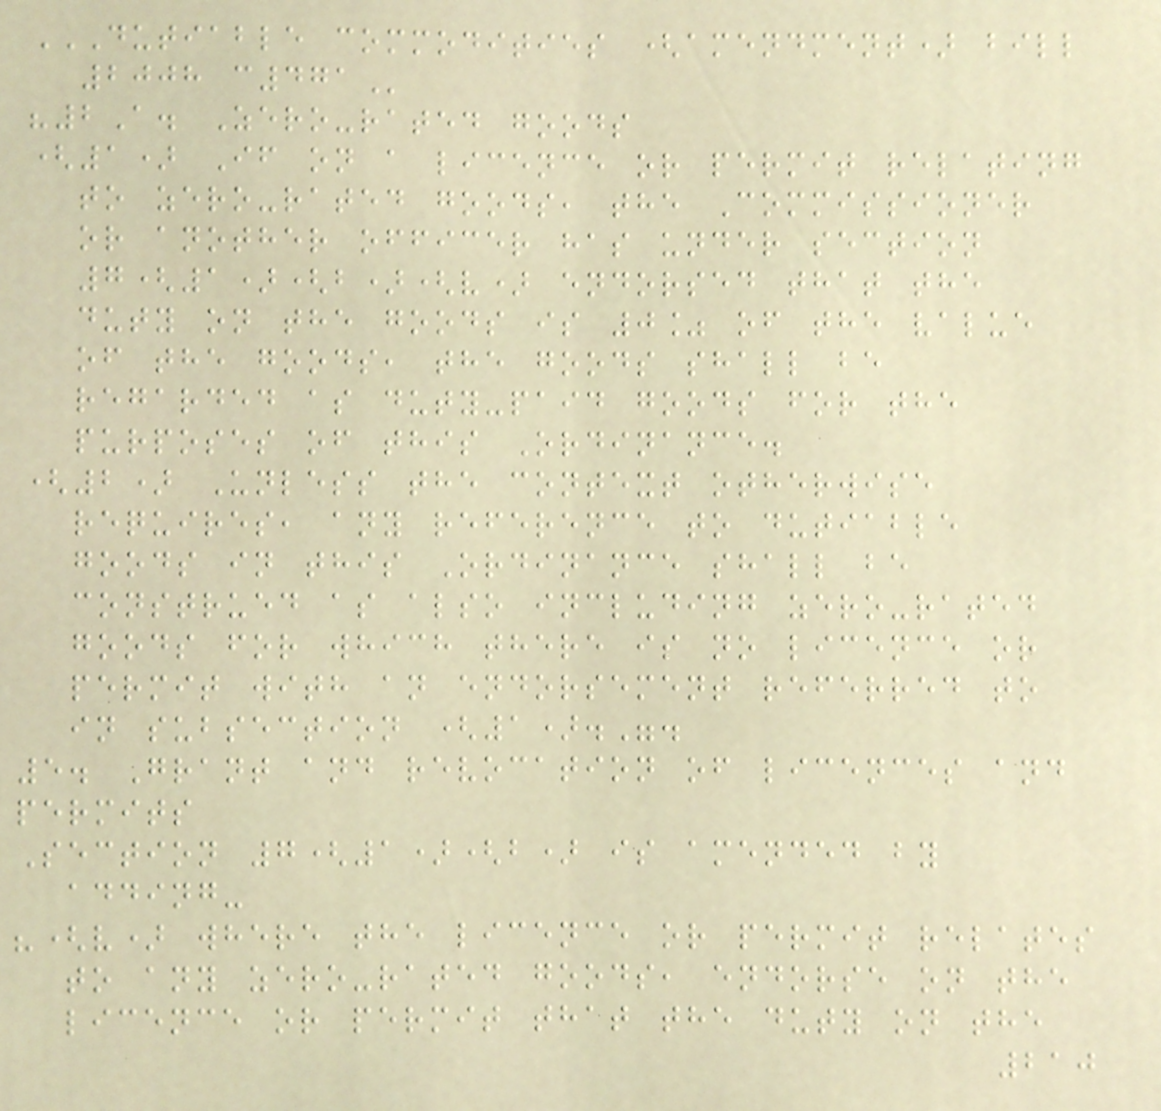DUTIABLE COMMODITIES (AMENDMENT) BILL
2008 C471
"2A. Zero-rated goods
(1) If on a licence or permit relating
to zero-rated goods, the Commissioner
or another officer has under section
7(1)(b)(v) endorsed that the
duty on the goods is 0% of the value
of the goods, the goods shall be
regarded as duty-paid goods for the
purposes of this Ordinance.
(2) Unless the context otherwise
requires, any reference to dutiable
goods in this Ordinance shall be
construed as also including zero-rated
goods for which there is no licence or
permit with an endorsement referred to
in subsection (1).".
5. Grant and revocation of licences and
permits
Section 7(1)(b) is amended by
adding-
"(v) where the licence or permit relates
to any zero-rated goods, endorse on the
licence or permit that the duty on the
210
